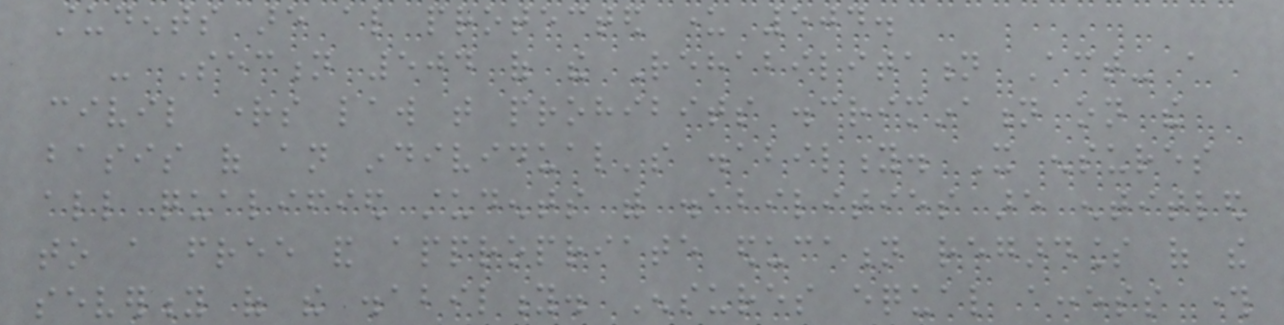students are also protected under 504.
- Section 504 of the Rehabilitation Act- a
civil rights law that prohibits discrimination on the
basis of an individual's disability. It ensures
all qualified students with disabilities are entitled
to a free and appropriate education regardless of the
severity of the disability. Ensures equal access through
